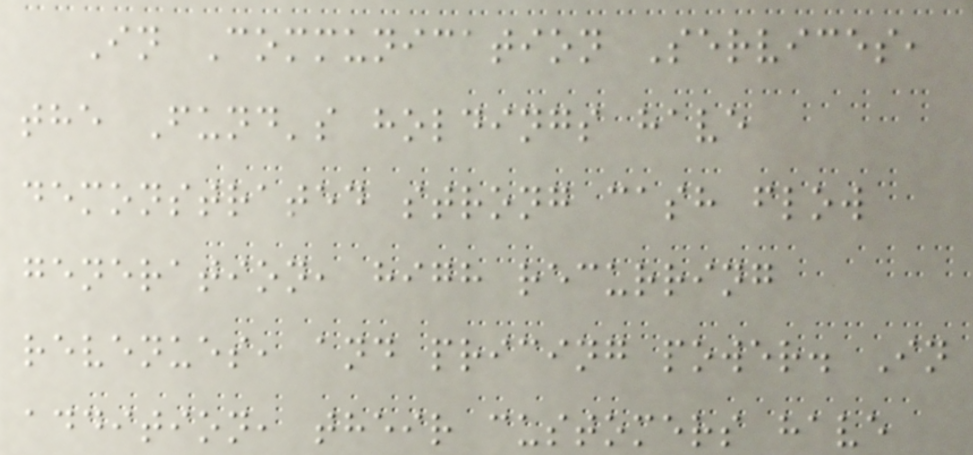In Communication Services,
the Fund's holdings have
demonstrated strong cash flow
generation, high recurring
revenues, and pricing power. In
addition, their customers have
